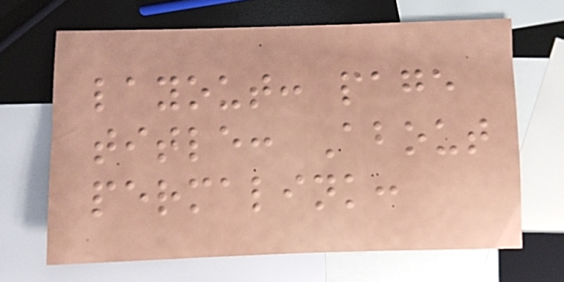layout: page
title: About
permalink:
